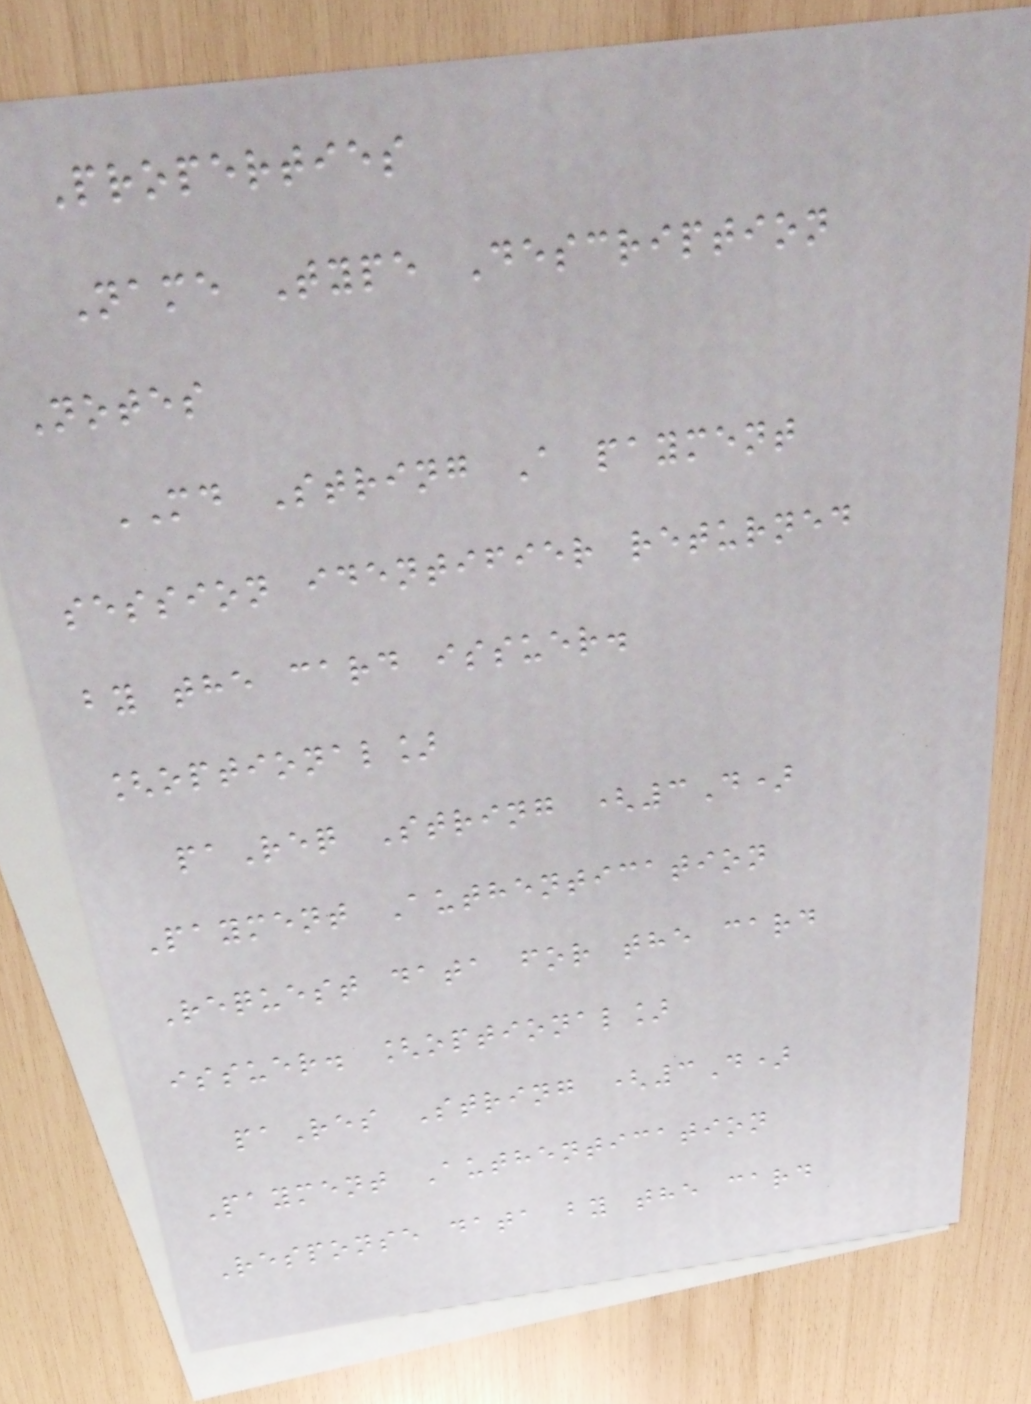Properties
Name Type Description
Notes
MD String A payment
session identifier returned
by the card issuer.
[optional]
paReq String (3D)
Payment Authentication
Request data for the card
issuer. [optional]
paRes String (3D)
Payment Authentication
Response data by the card
